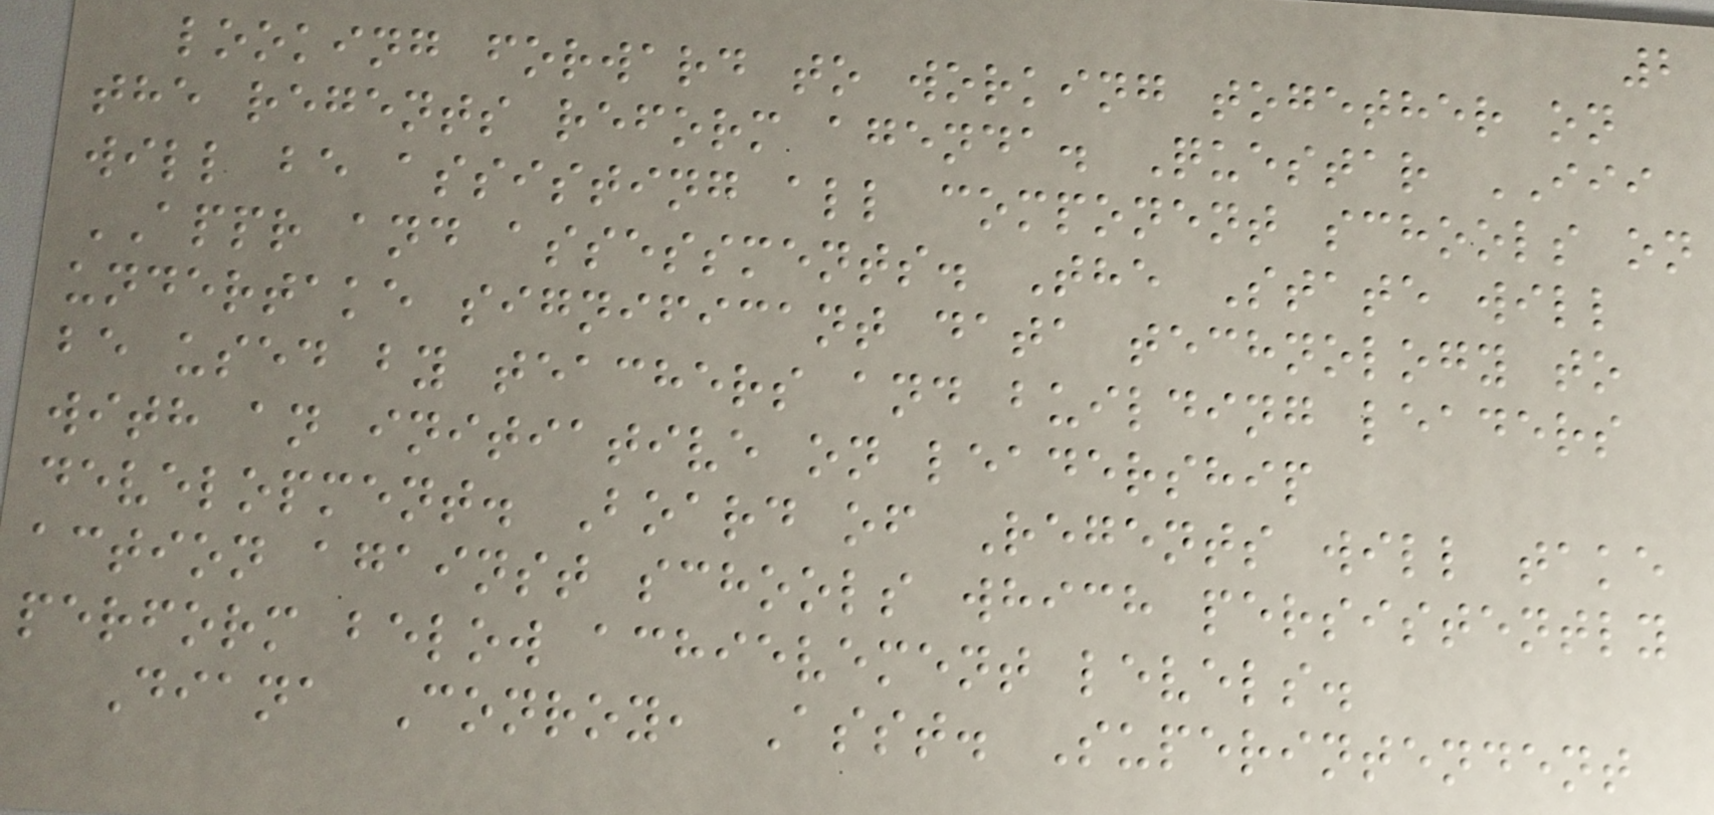2
looking forward to working together on
the regents reform agenda. Questar III
will be assisting all component schools on
APPR and assessments. The State will
undertake significant data technology to
be used by teachers and building leaders
with an initiative on leadership
development. Board of Regents will take
action against schools which persistently
perform below achievement levels.
Diana Conroy, Asst. Superintendent
